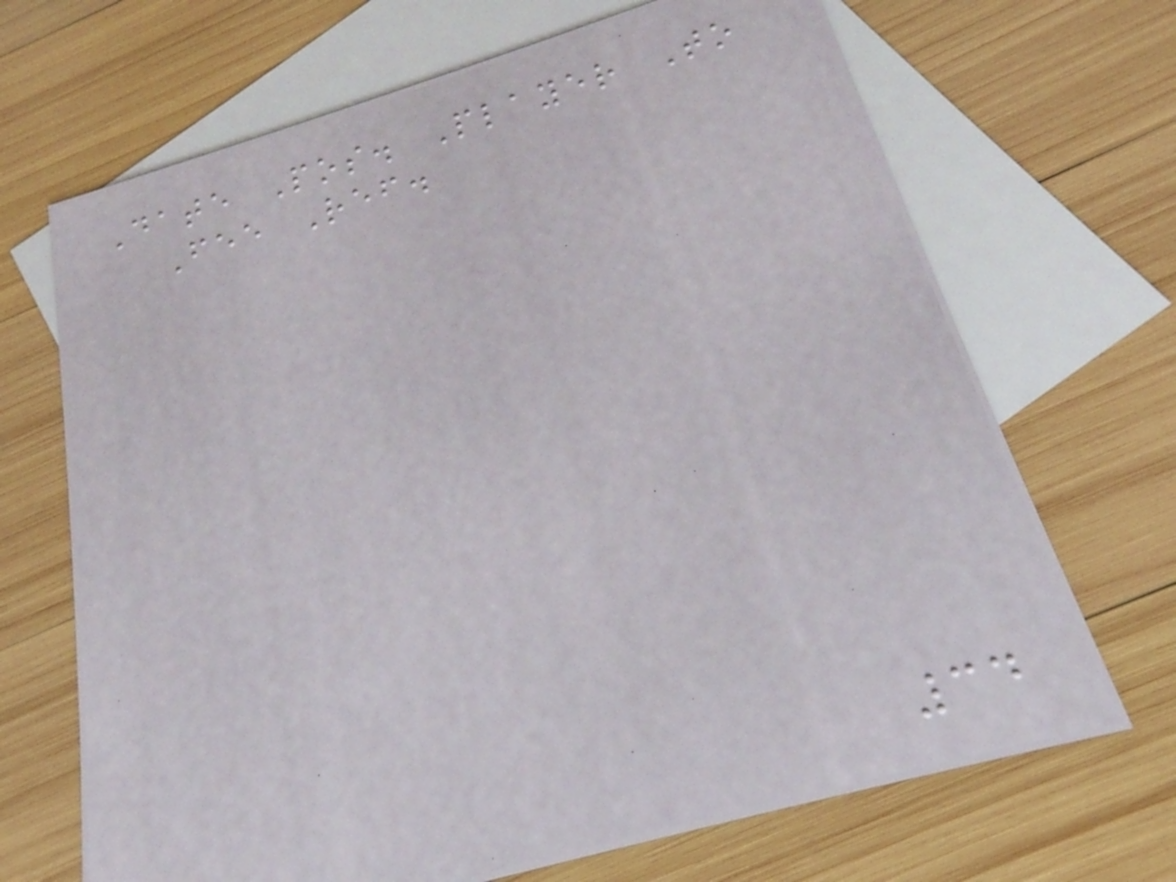Date Pos. Player To
Fee Ref.
34
